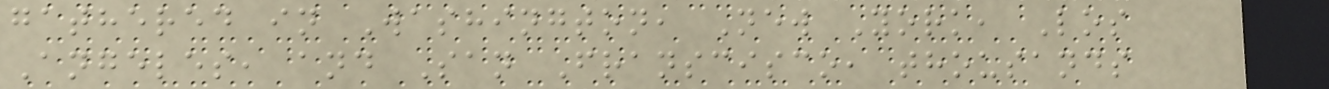gathered in Washington, New York, Los
Angeles, and San Franscisco, thousands
